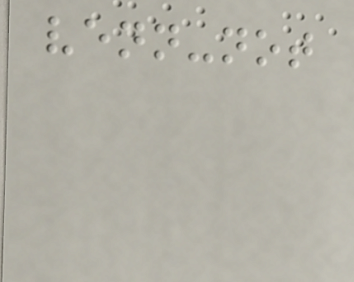venn-not
